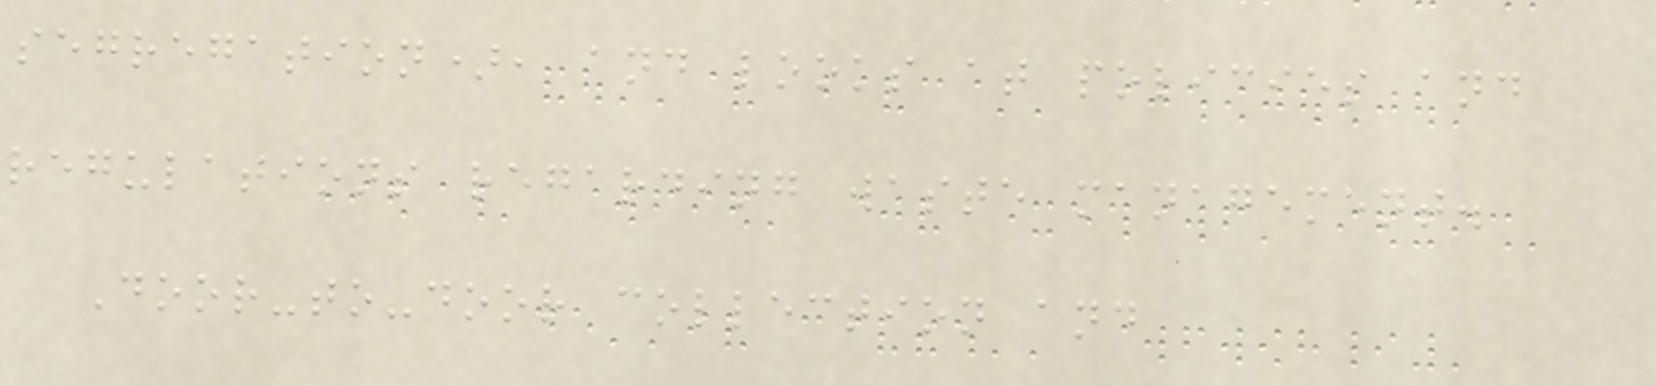segregation), and looks at policies and
regulations regarding waste management.
Door-to-door collection and
